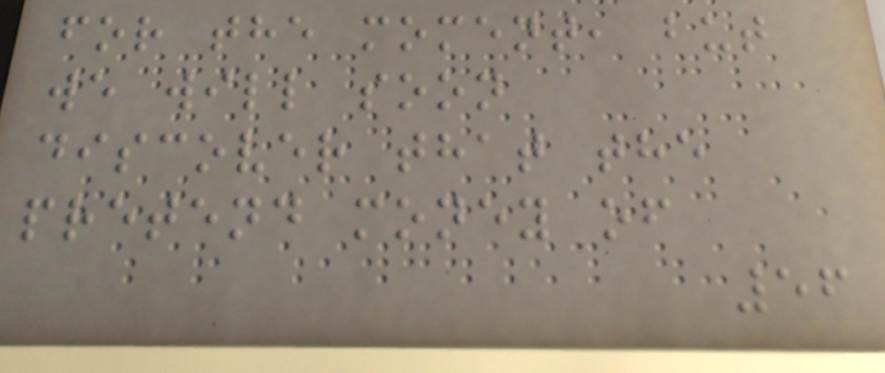for the moment, but
we will soon
discover that the
pretend money of
56
